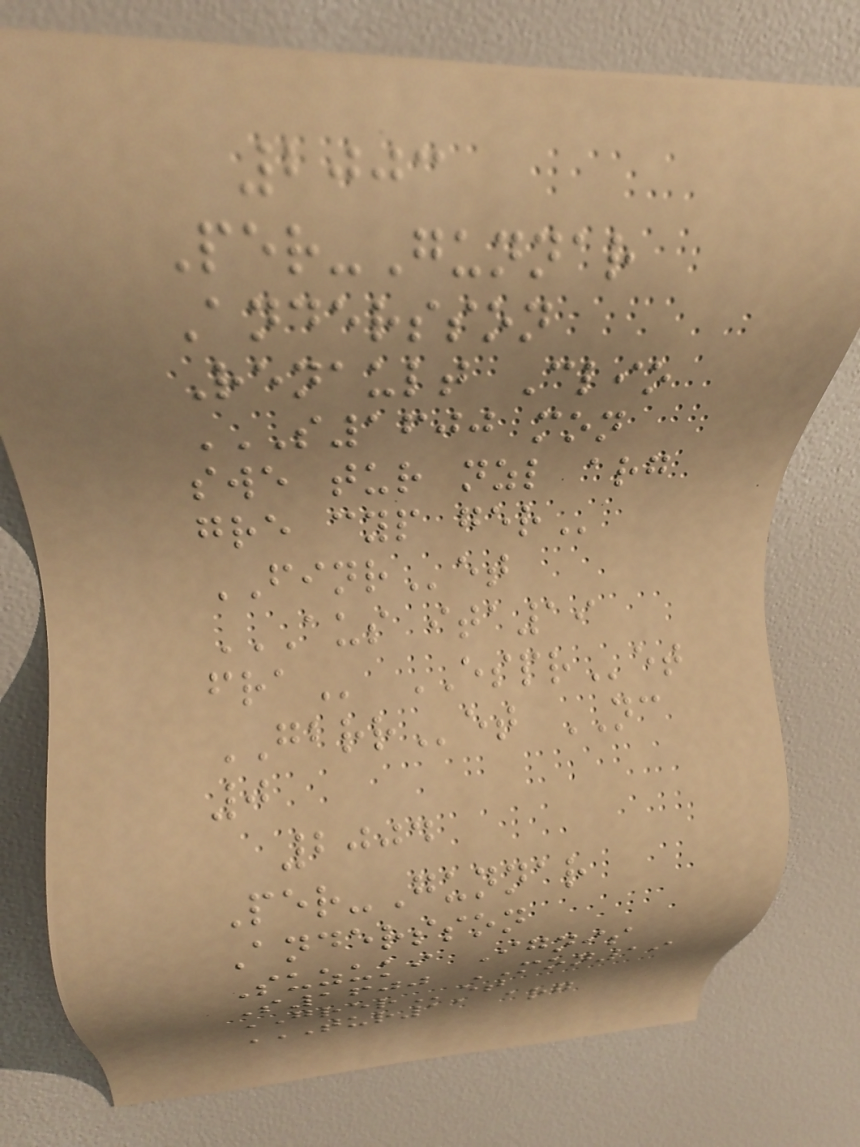2003
Per-Gunnar
Andersson
Renault Clio
S1600 MON
SWE TUR NZL ARG
GRE CYP GER
FINRet
AUS ITA19
FRA ESPRet
GBRRet NC
0
2004
Per-Gunnar
Andersson
Suzuki Ignis
S1600 MON19
GRERet
TUR11 ARG
